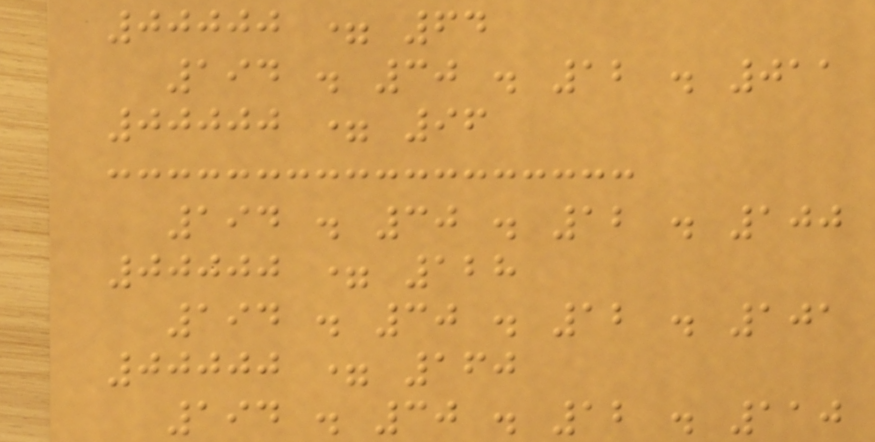00000 = 64
194 . 30 . 12 . 011
00000 = 96
194 . 30 . 12 . 100
00000 = 128
194 . 30 . 12 . 101
00000 = 160
194 . 30 . 12 . 110
